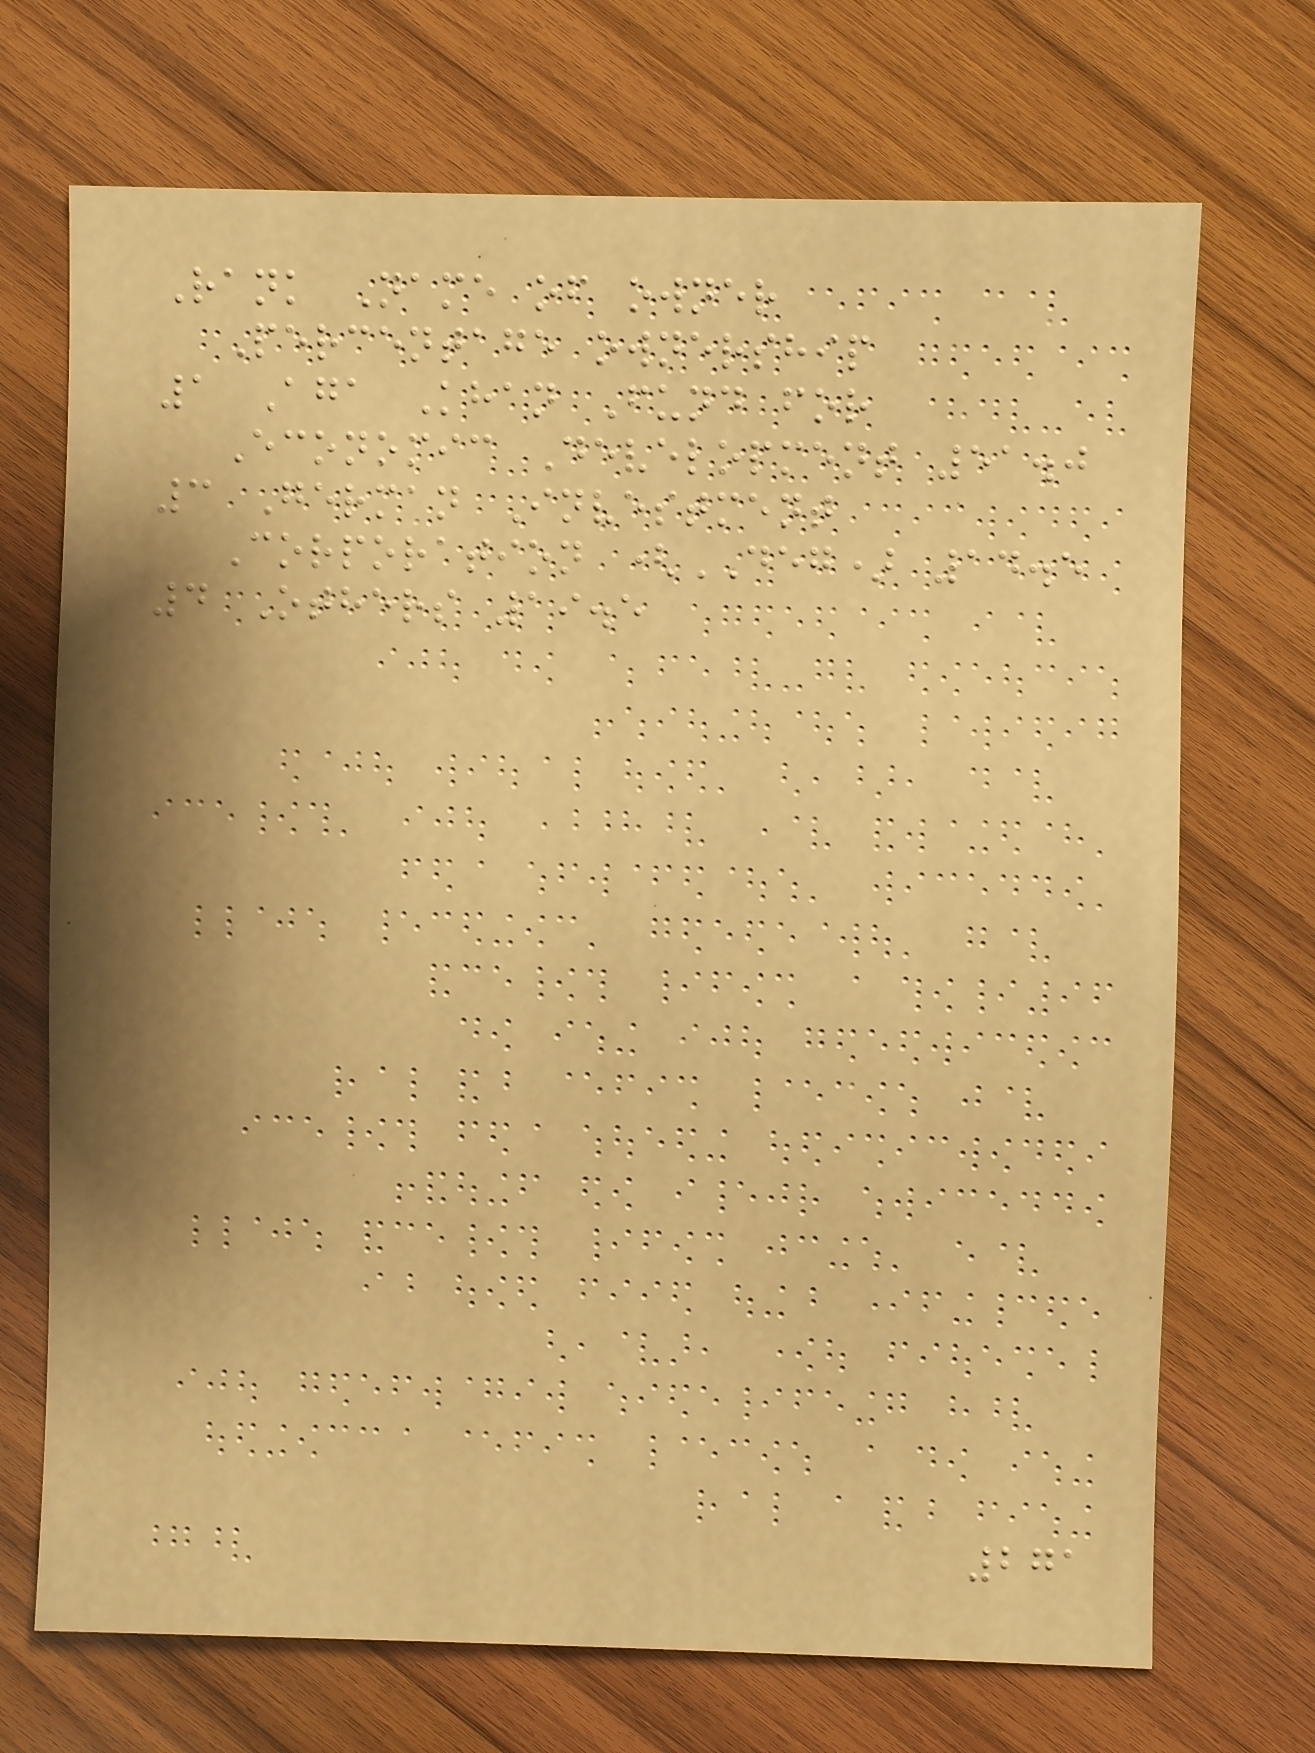Rank Name of owner
Percentage ownership
1 Aga Khan Fund for
Economic Development 51.0
3 German Investment
Corporation (DEG) 14.5
4 Others 19.5
271
